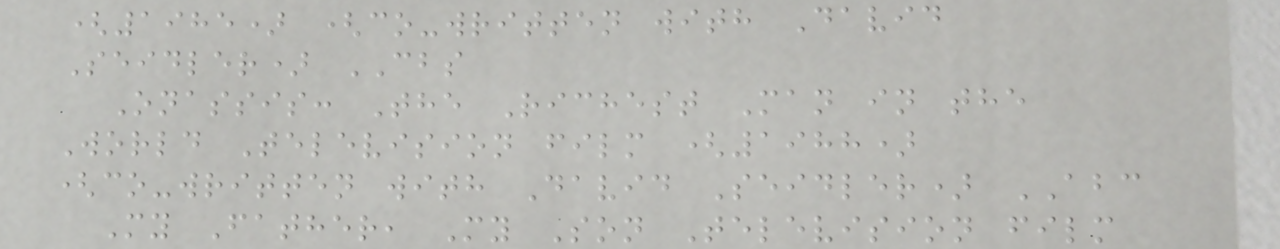(1985) (co-written with David
Seidler) CBS
Onassis: The Richest Man in the
World Television film (1988)
(co-written with David Seidler) ABC
My Father, My Son Television film
